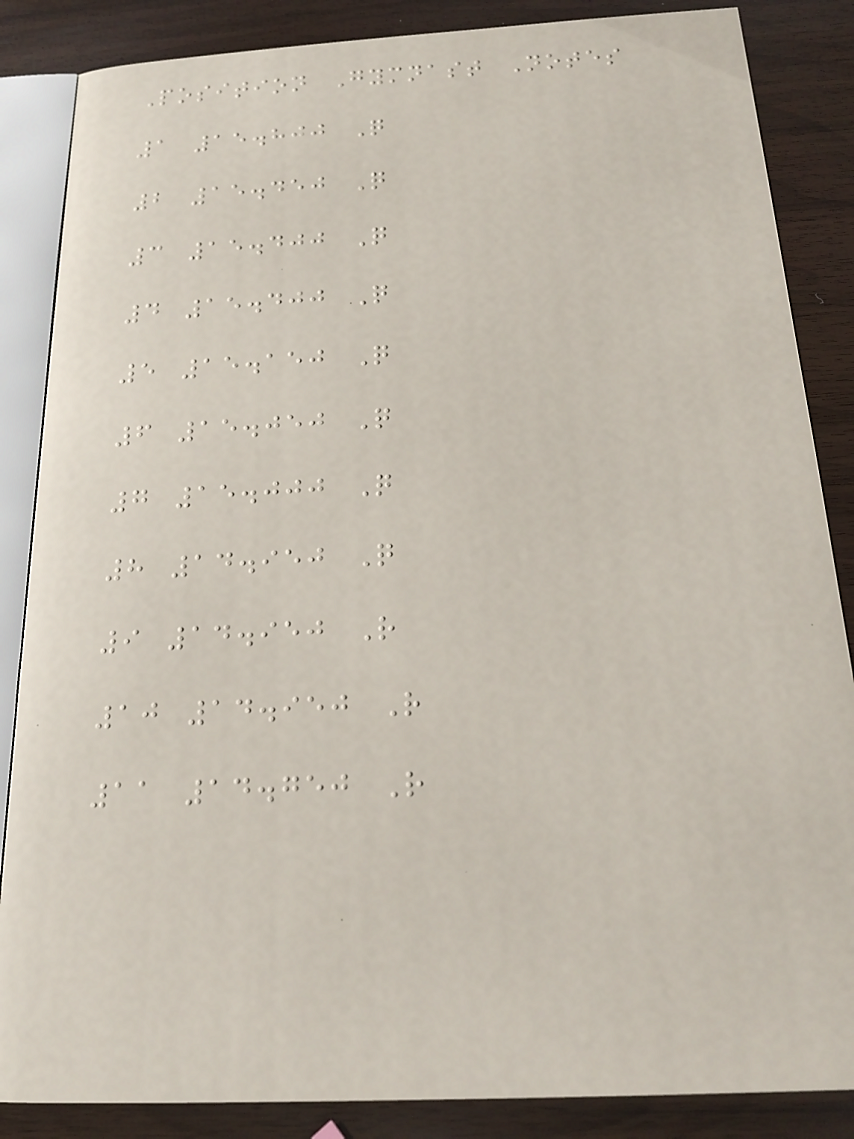Position Gymnast Notes
1 15.800 Q
2 15.450 Q
3 15.400 Q
4 15.400 Q
5 15.150 Q
6 15.050 Q
7 15.000 Q
8 14.950 Q
9 14.950 R
10 14.950 R
11 14.750 R
